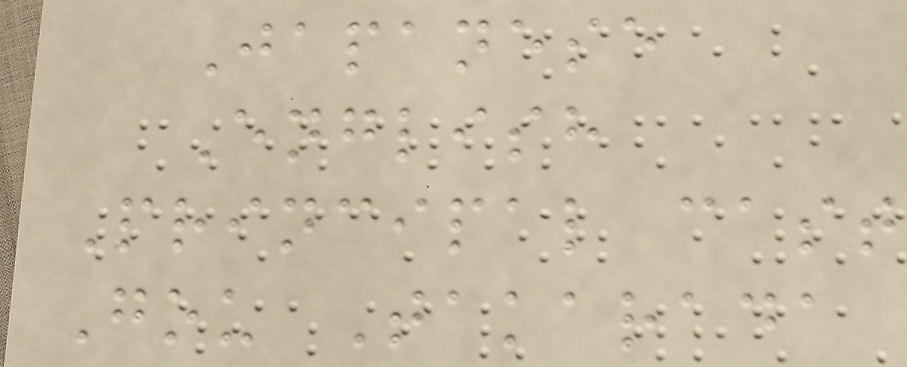Japanese
English
Principal cast
Gou Takarada
